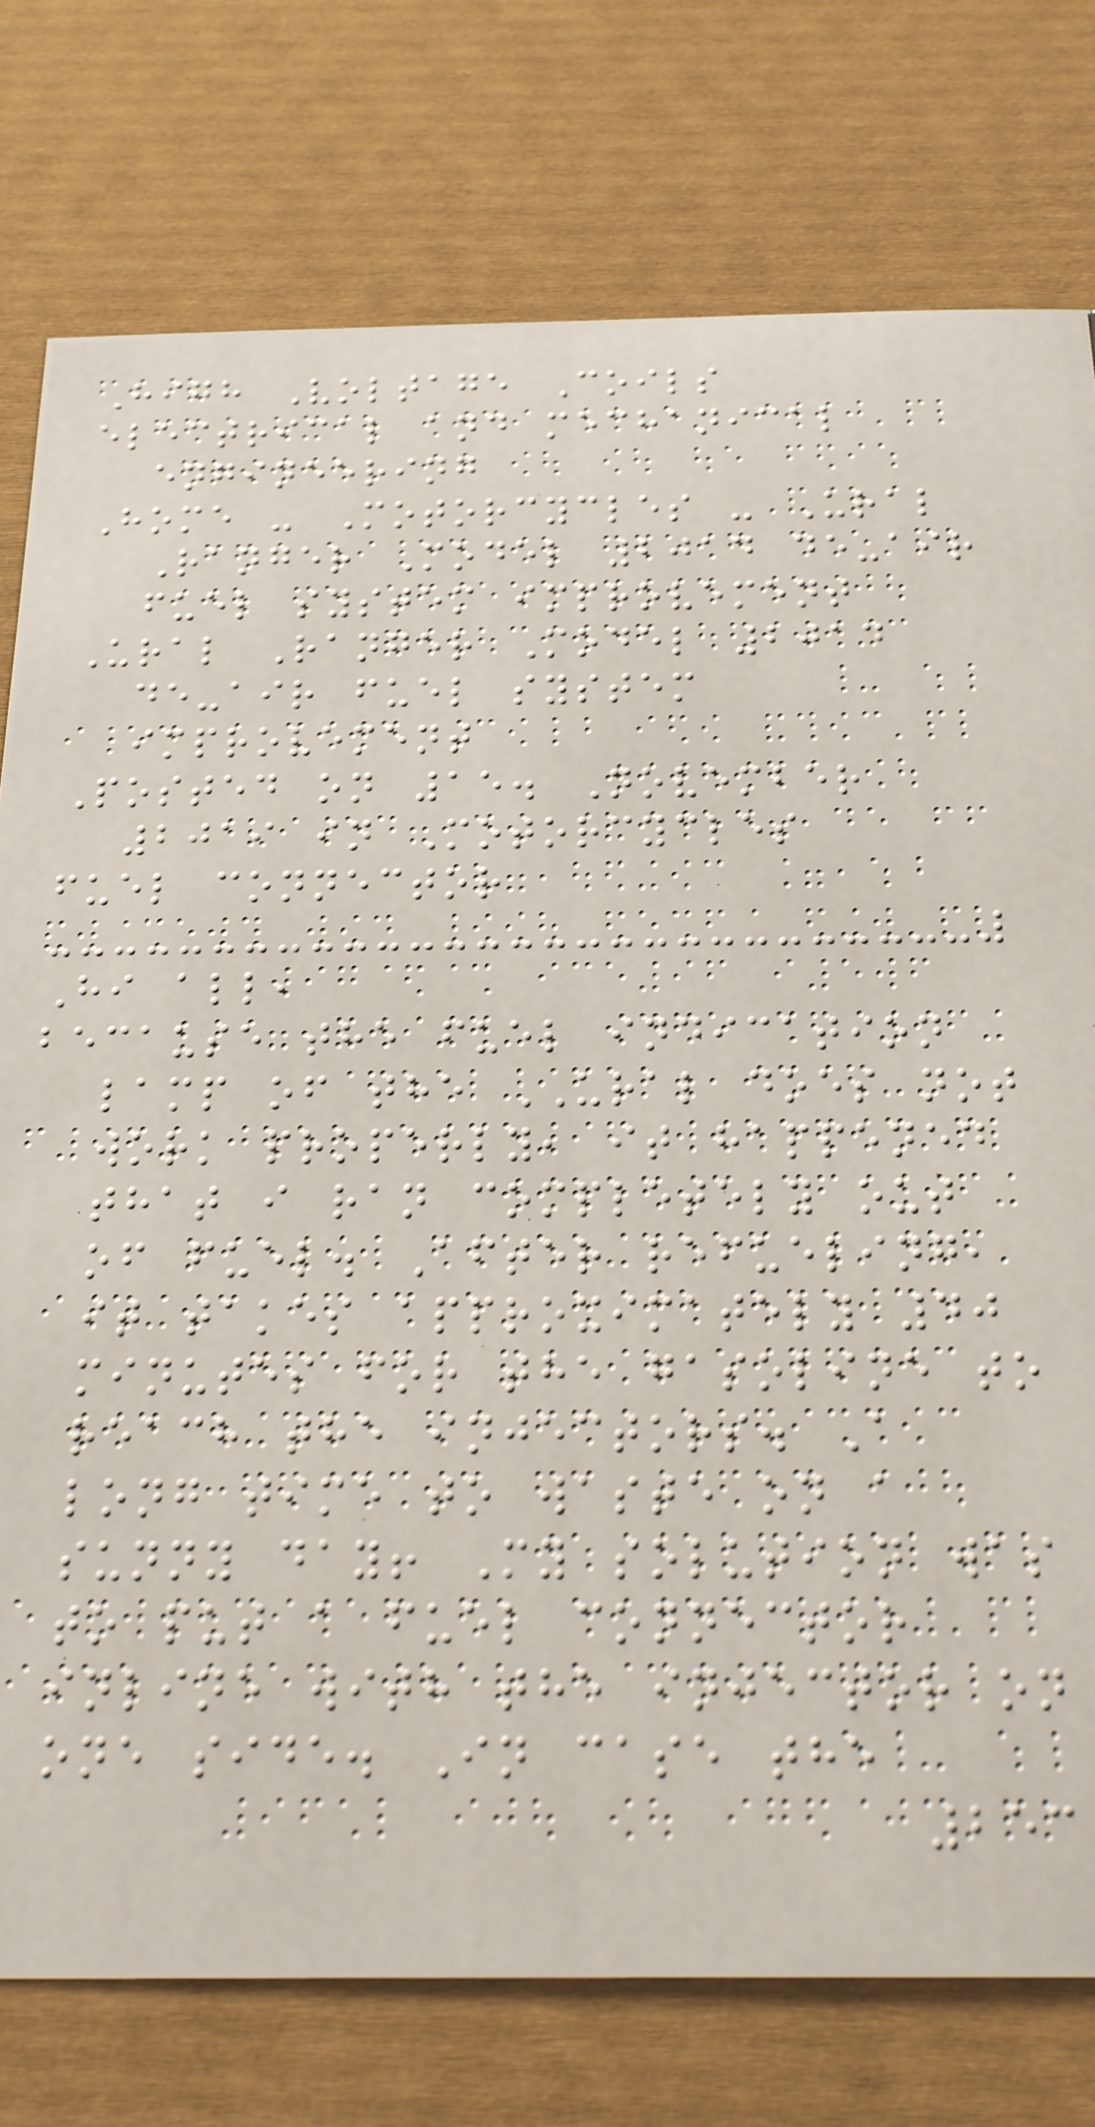High Voltage Coils
electrical and mechanical
engineering
Home - Motorcycles - Ural
Ranger Model 2014 de-air
fuel system improvement
Ural Ranger Model 2014
de-air fuel system
improvement
Posted on 15. November
2019 in Motorcycles
fuel connector
Hi all,
because the fuel indication
lamp of the URAL does not
work properly, it happened
that i ran completely out
of fuel. After refueling,
it takes approximately 40
minutes for the gasoline to
reach the injectors. A
long time to waste on a
sunny day! My solution was
to put a fuel connector
inline with the injector on
one side. In case the
253
